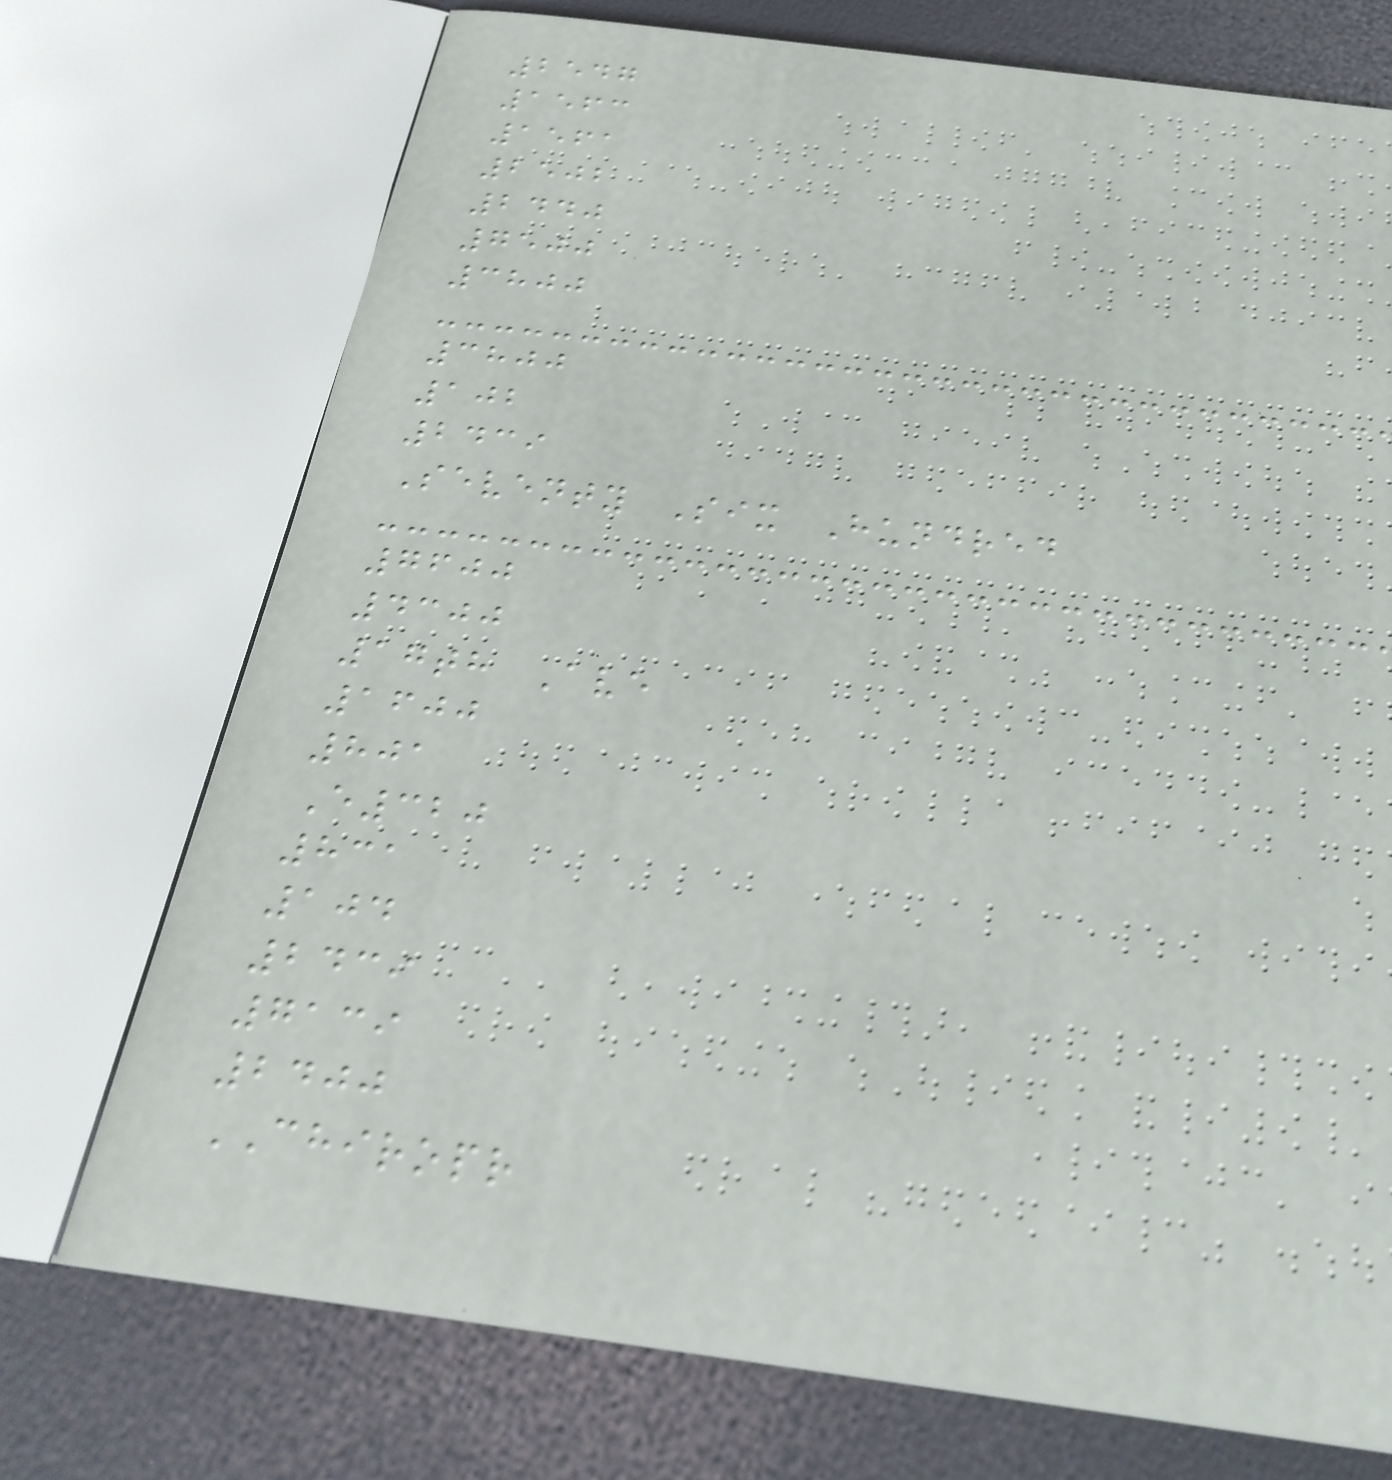2547
1563
1561
2502
2440
7500
3800
3800
102
2439
Seventy Six Hundred
7600
4300
17th Ave
1600
801
E320
831
104
2439
7139
2400
CHIROPR
